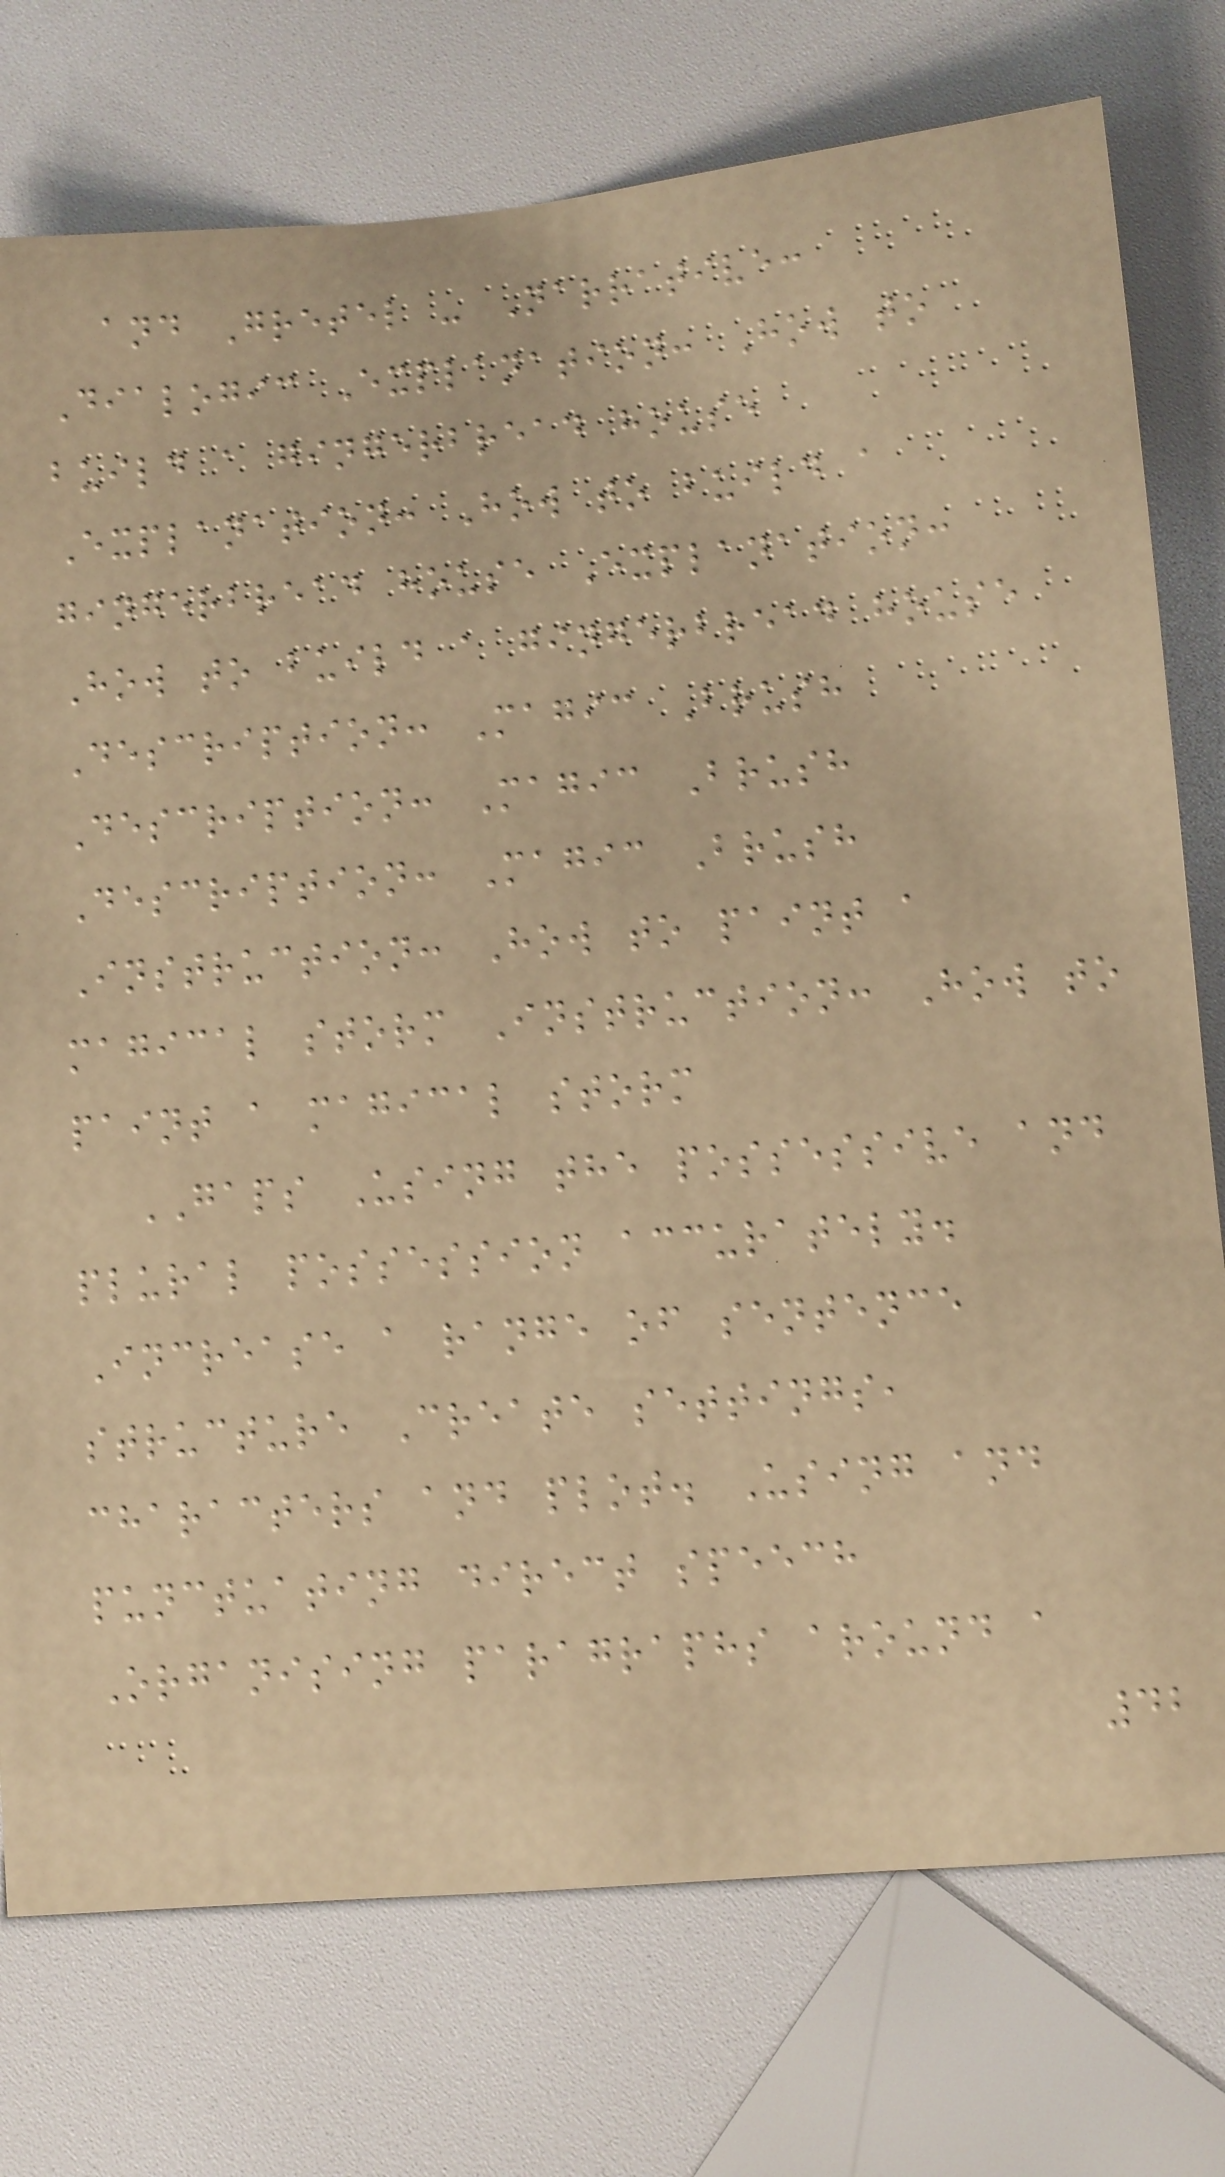and Gretel - Narrative:
Dialogic Explanation: How to
build a gingerbread house
Explanation: How to build a
gingerbread house Explanation:
How to build a gingerbread house
Description: Magic Brush
Description: Magic Brush
Description: Magic Brush
Instruction: How to paint a
magical storm Instruction: How to
paint a magical storm
GAPS Using the possessive and
plural possession accurately.
Increase a range of sentence
structure Create settings,
characters and plot. Using and
punctuating direct speech
Organising paragraphs around a
42
